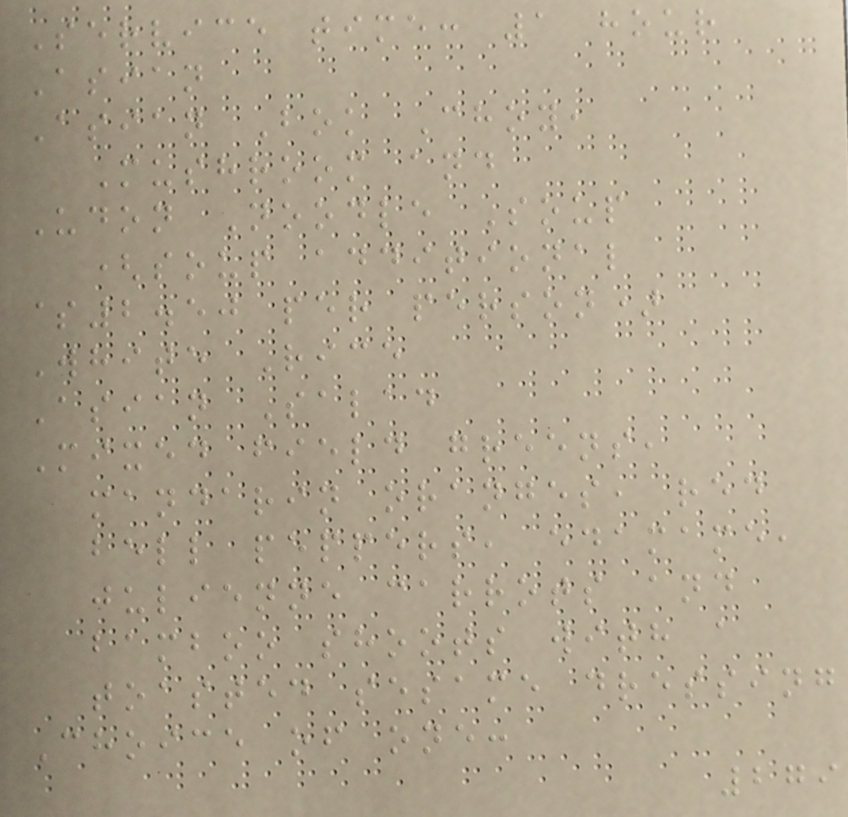Service time: 1 hour
Asian
Asian Bok Choy,
Mushroom and
Udon Noodle Soup
(soup additional
$2.50 per person)
White Rice
Asian Salad
Mixed field greens,
mandarin oranges, red
bell peppers, edamame,
julienne carrots and
bamboo shoots with a
toasted sesame dressing
Choice of one:
279
